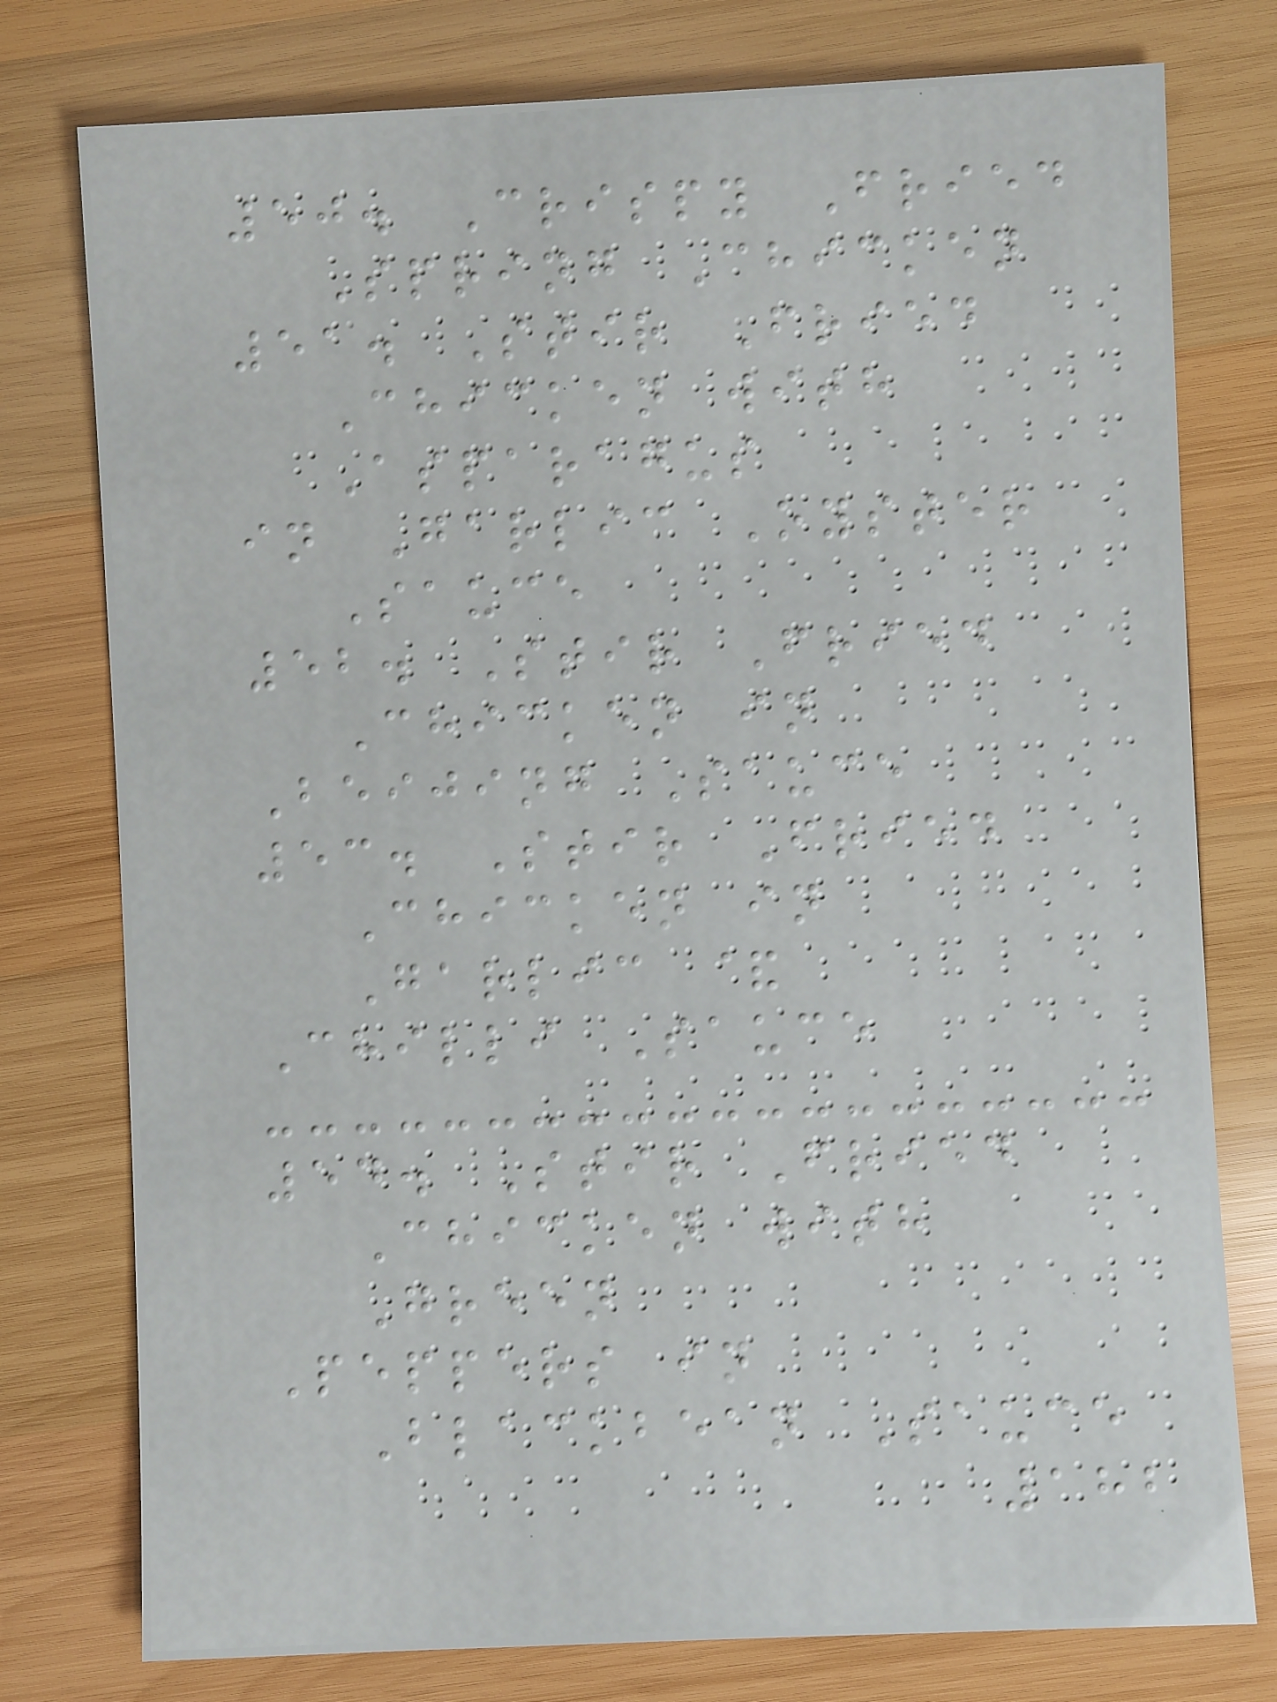50. Crispy Fried
Spring Chicken
51. Stir Fried
Chicken with
Asparagus
in Garlic Oyster
Sauce
52. Stir Fried
Chicken in
Beijing Sauce
53. Stir Fried
Chicken in
Garlic &
Chilli Sauce
54. Stir Fried
Chicken with
Green
Peppers in
Blackbean Sauce
182
